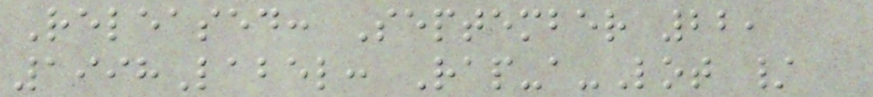Released: September 22,
1998Label: Rap-a-Lot /
